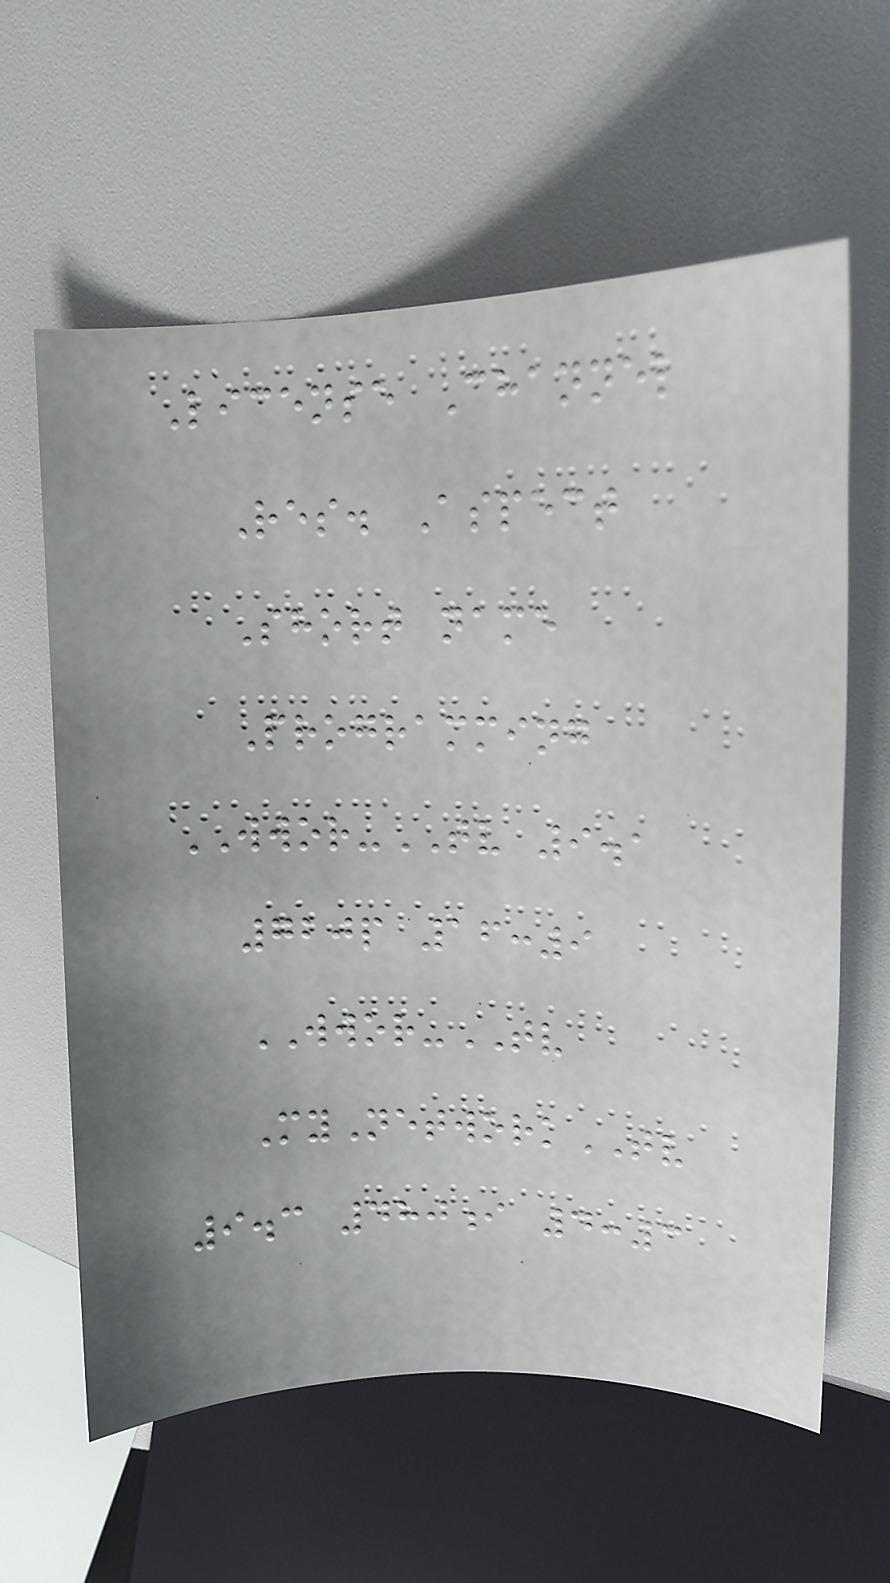License Channel
Res. Aspect
Short name
Programming
WWOR-TV 9.1
720p 16:9
WWOR-TV
MyNetworkTV
9.3 480i 4:3
